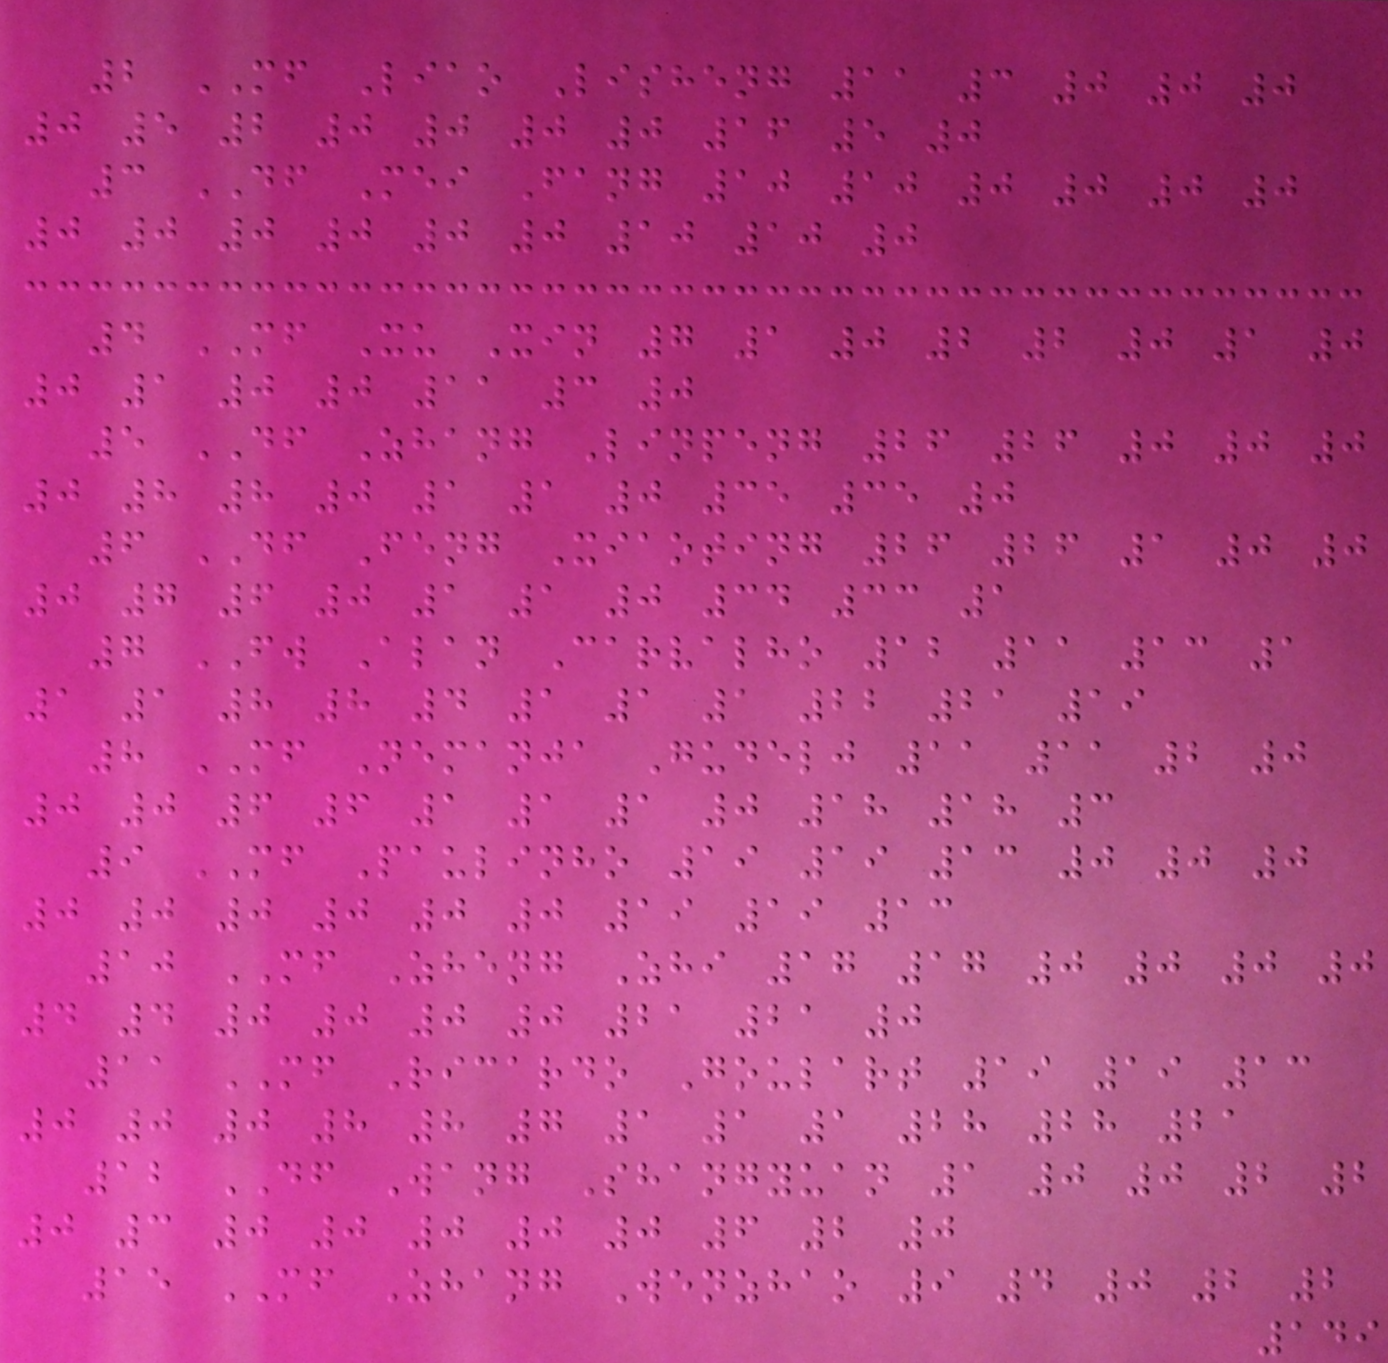2 MF Liao Lisheng 11 3 0 0 0
0 5 2 0 0 0 0 16 5 0
3 DF Mei Fang 10 10 0 0 0 0
0 0 0 0 0 0 10 10 0
4 MF Xu Xin 7 1 0 2 2 0 1 0
0 1 0 0 11 3 0
5 DF Zhang Linpeng 26 26 0 0 0
0 8 8 0 1 1 0 35 35 0
6 DF Feng Xiaoting 26 26 1 0 0
0 7 6 0 1 1 0 34 33 1
7 FW Alan Carvalho 12 11 13 1
1 1 8 8 4 1 1 1 22 21 19
8 MF Nemanja Gudelj 11 11 2 0
0 0 6 6 1 1 1 0 18 18 3
9 MF Paulinho 19 19 13 0 0 0
0 0 0 0 0 0 19 19 13
10 MF Zheng Zhi 17 17 0 0 0 0
4 4 0 0 0 0 21 21 0
11 MF Ricardo Goulart 19 19 13
0 0 0 8 8 7 1 1 1 28 28 21
12 DF Wang Shangyuan 1 0 0 2 2
0 3 0 0 0 0 0 6 2 0
15 MF Zhang Wenzhao 9 4 0 2 2
149
